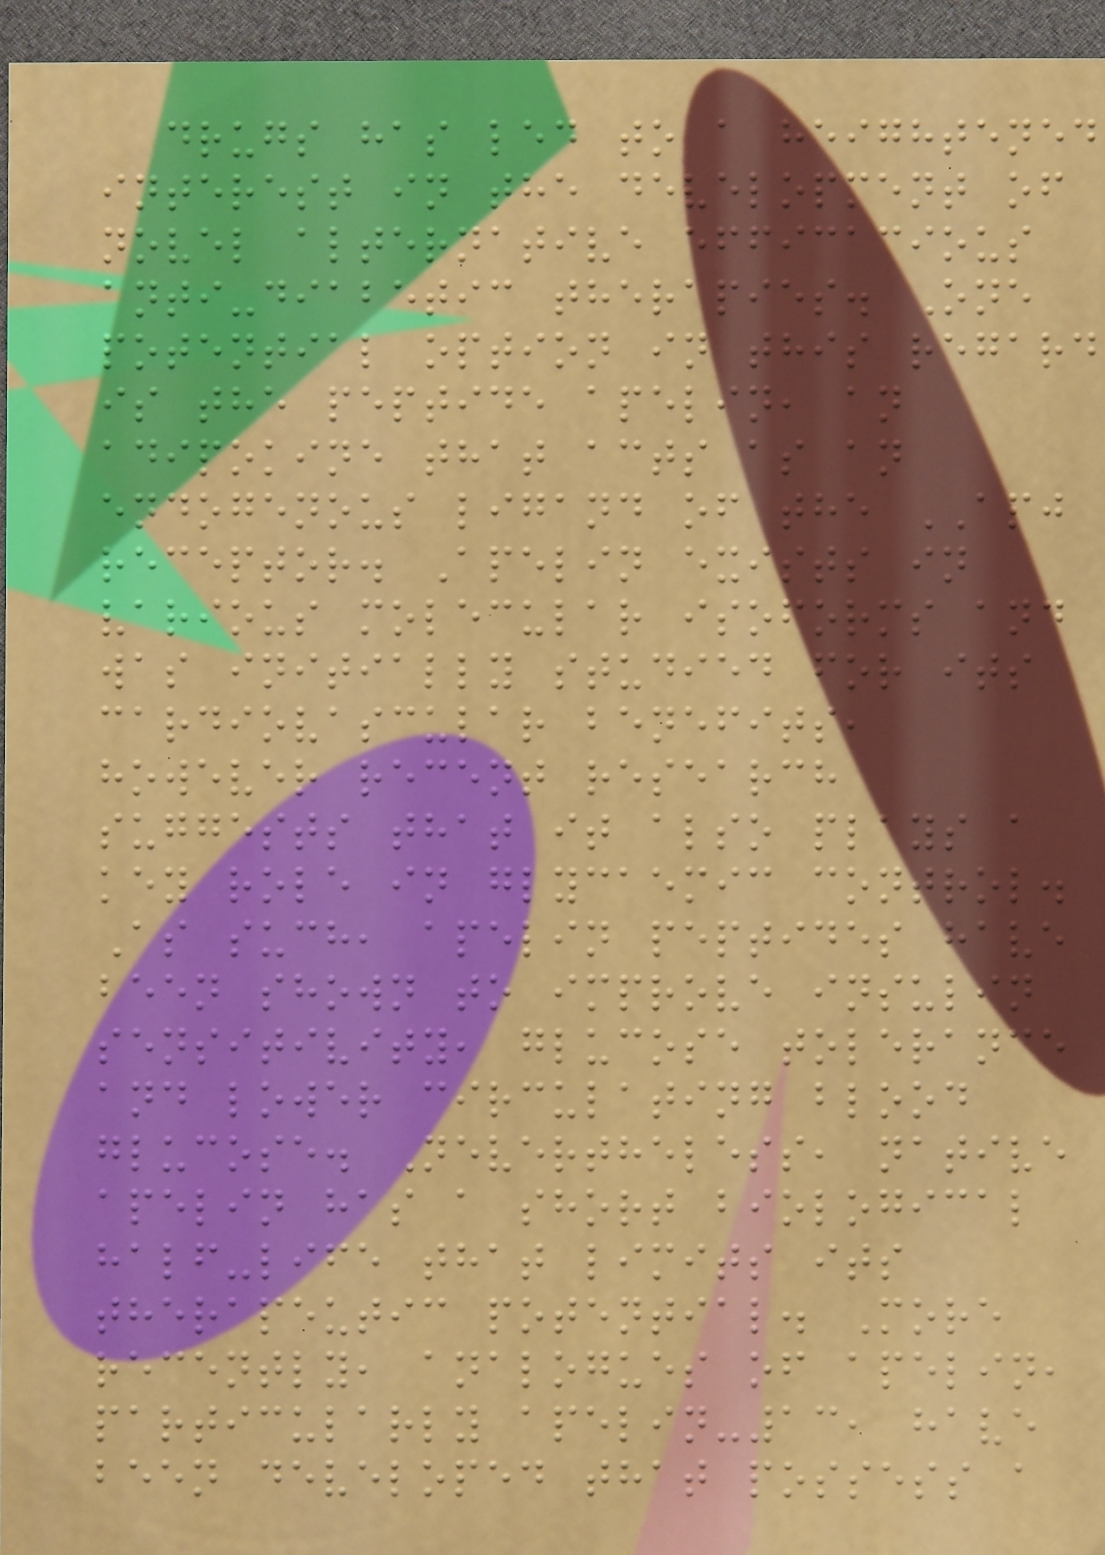drugs has led to a heightened
interest in the development of
novel alternative efficacious
anti-diabetic therapies. One
potential option in this regard
is the peptide apelin, an
adipokine that acts as an
endogenous ligand of the APJ
receptor. Apelin exists in
various molecular isoforms and
was initially studied for its
cardiovascular benefits,
however recent research
suggests that it also plays a
key role in glycaemic control.
As such, apelin peptides have
been shown to improve insulin
sensitivity, glucose tolerance
and lower circulating blood
glucose. Nevertheless, native
apelin has a short biological
half-life that limits its
therapeutic potential. More
recently, analogues of apelin,
particularly apelin-13, have
been developed that possess a
